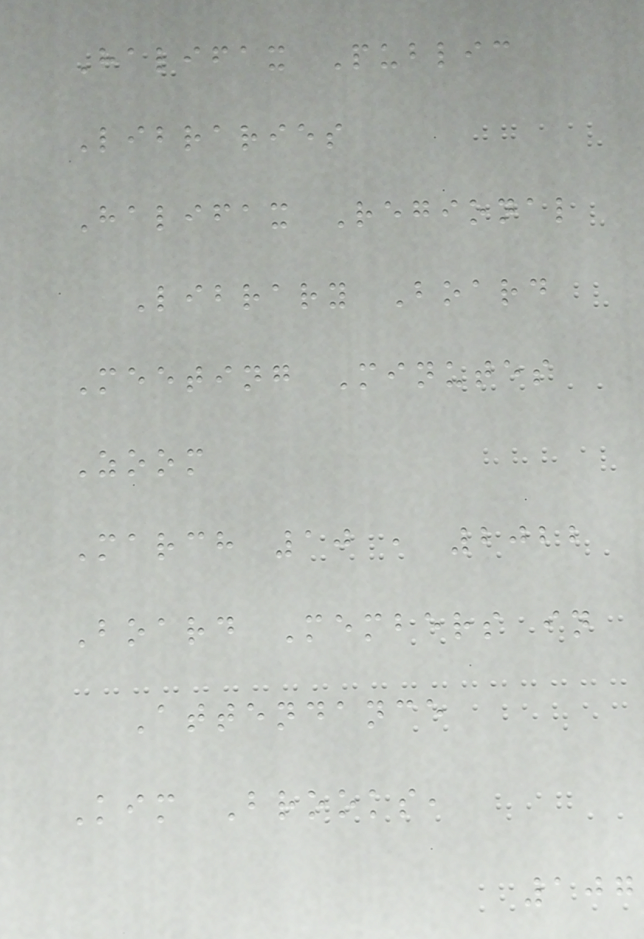Halifax Public
Libraries
Halifax Regional
Library Board
Meeting Minutes
Zoom
March 10 , 2022
Board Members in
Attendance
Kim Brooks,
107
